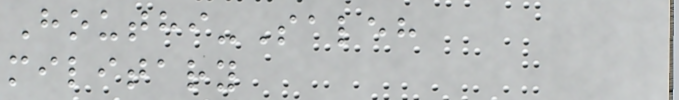Houthi-Saleh
military
